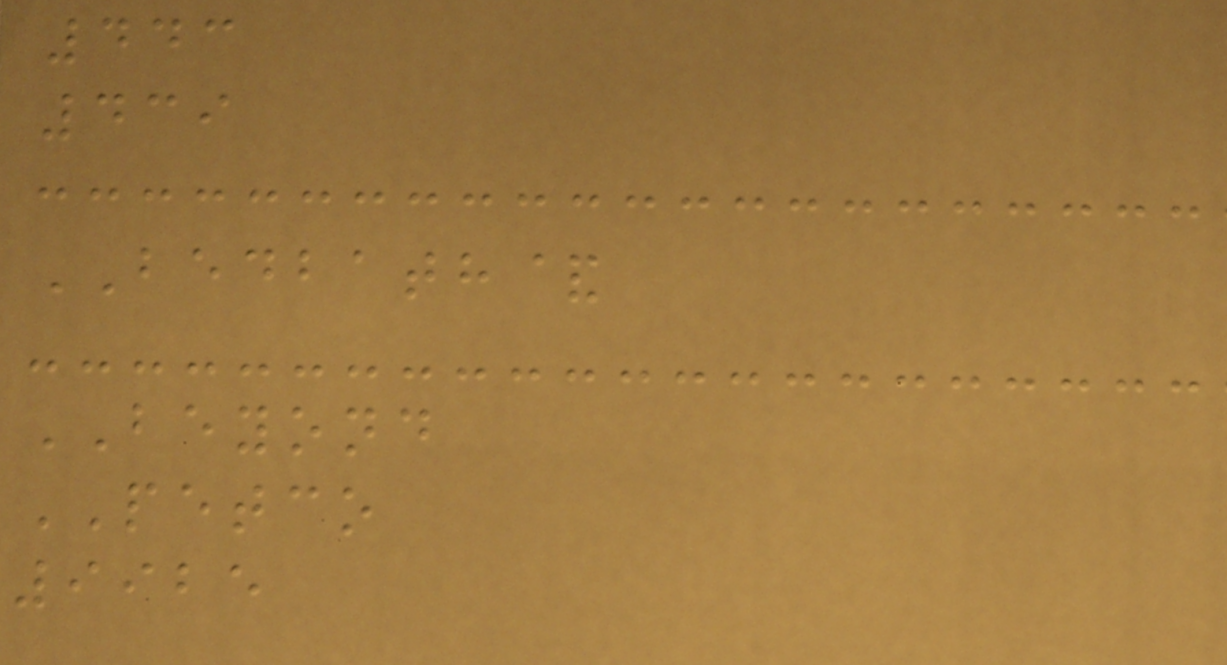443
439
BEDBATH&
BEYOND
PETCO
9925
